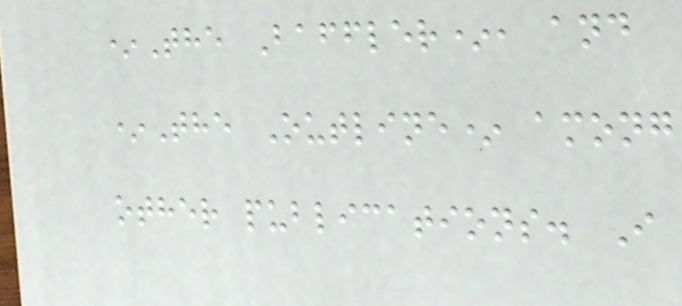*The Baffler*, and
*The Outline* among
other publications. I
